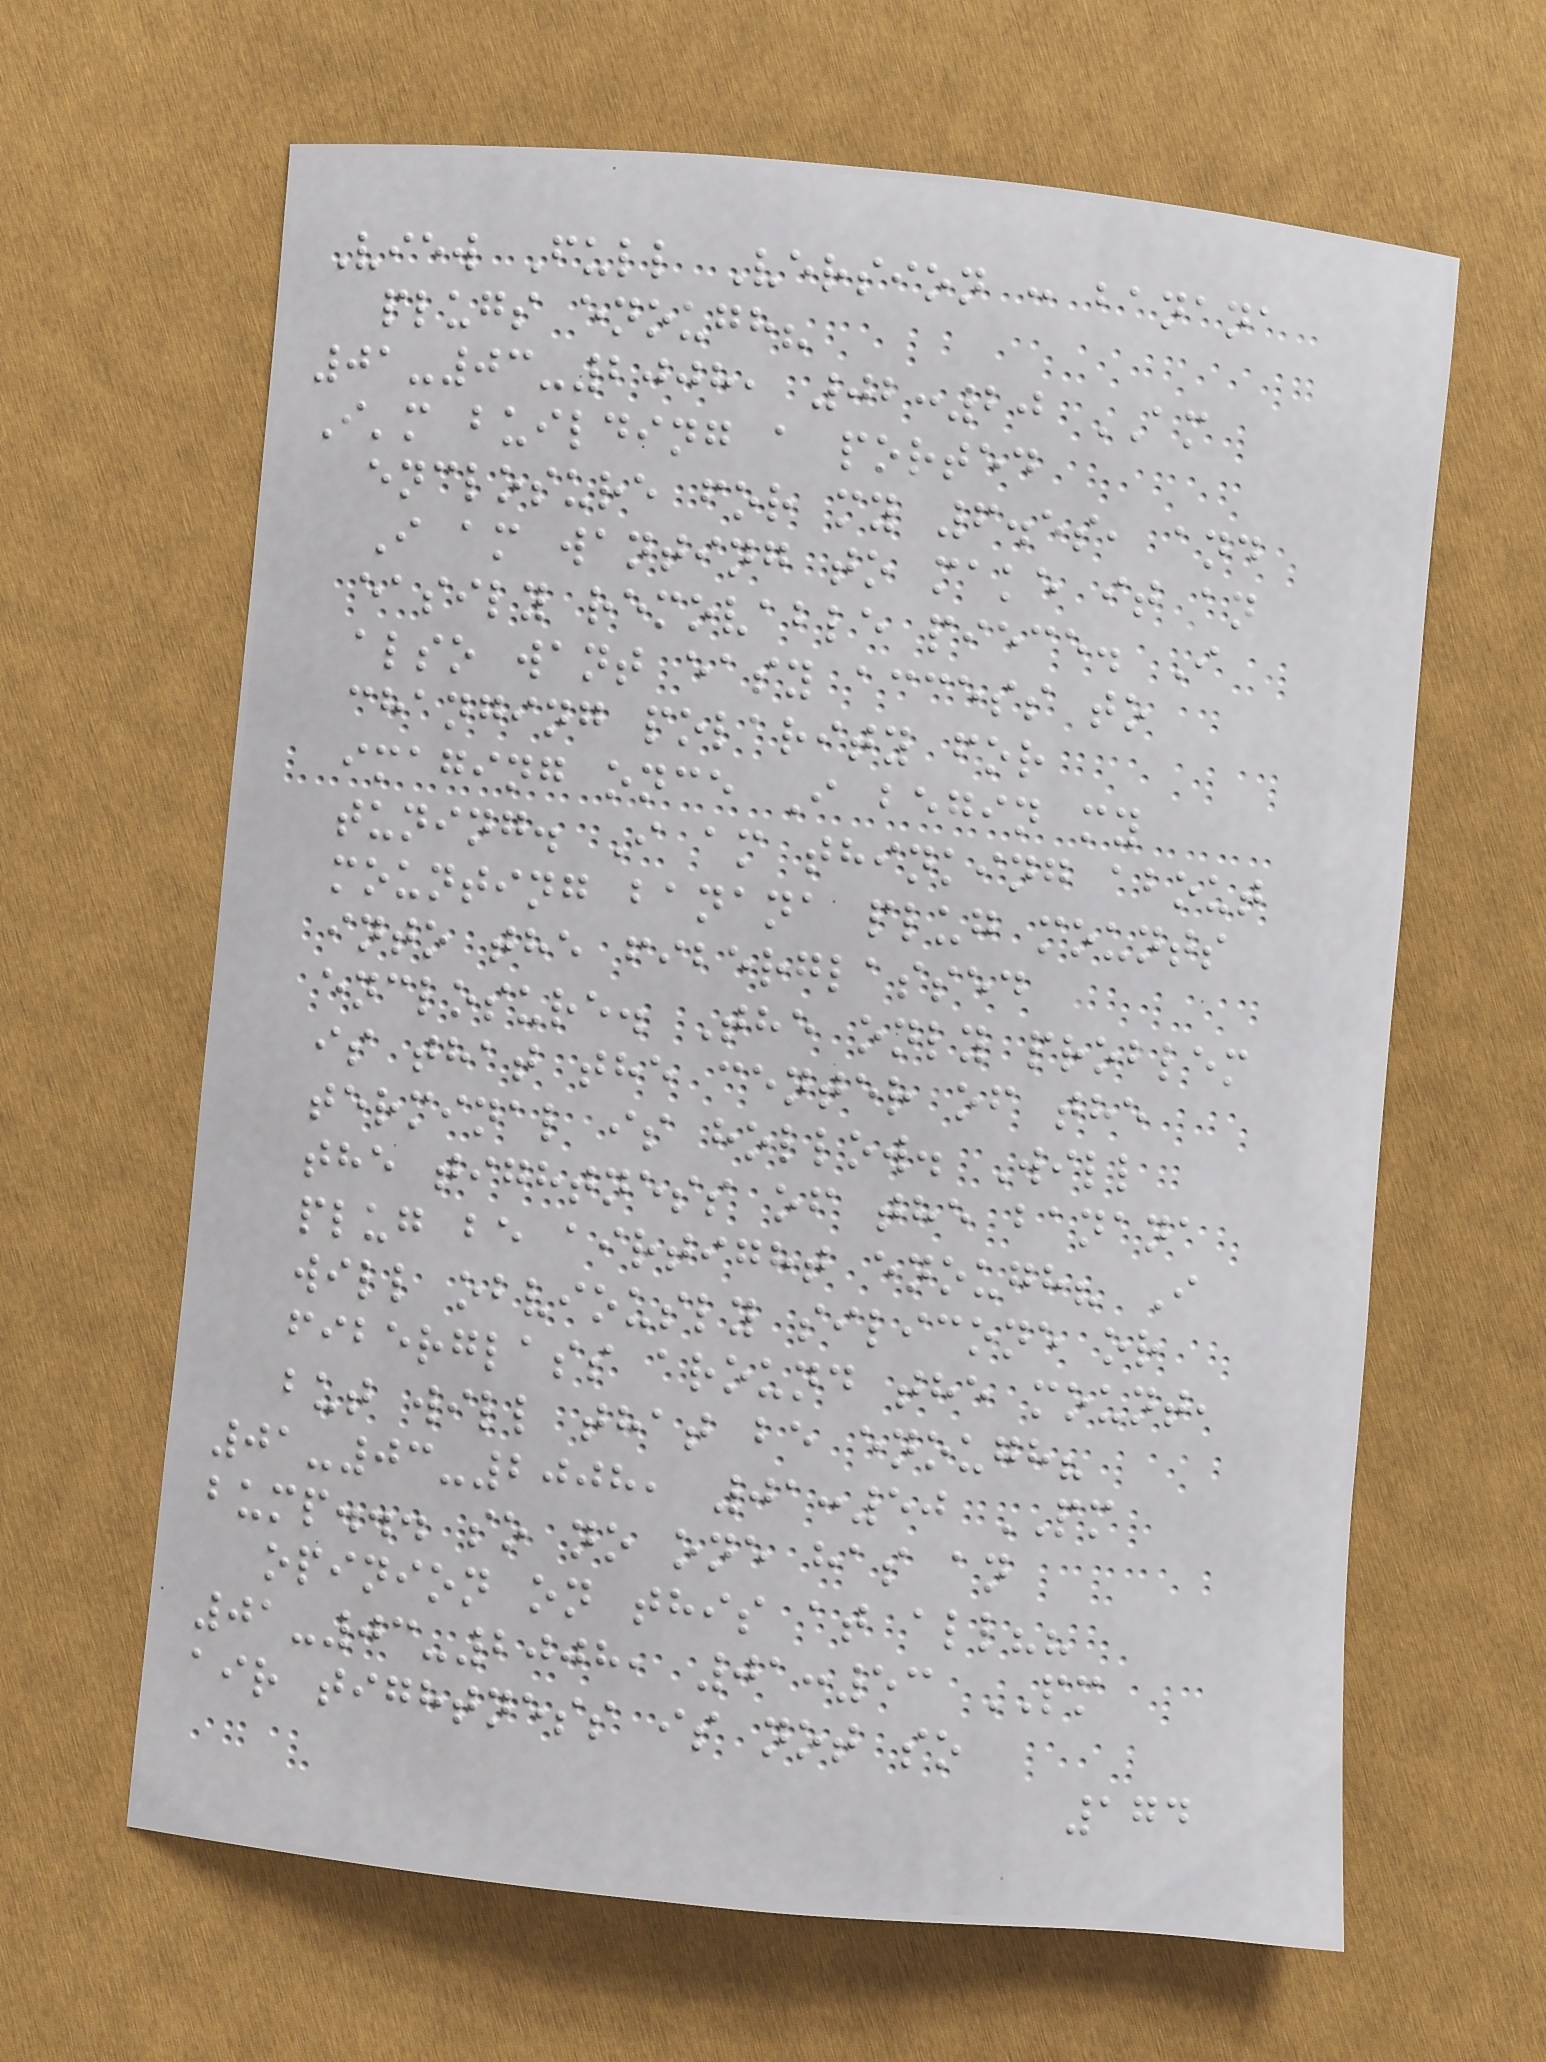View Full Version : banana
plugs enough?
01-03-2008, 02:20 AM
I'm building a ported
enclosure for my 6.5s, and
I am wanting to make it an
easily removable piece. I
also want easy access to
changing polarity for
imaging once I begin my
tuning. I am thinking about
mounting banana plug mounts
into the fiberglassed
enclosure. The only problem
is that the center of the
terminal is hollow. Will
the tightness of the banana
plug be airtight enough? I
will obviously silicone or
fiberglass around the mount,
but will that be enough?
01-03-2008, 01:50 PM
bump... so no one has an
opinion on this at all??
01-03-2008, 01:53 PM
air tightness is not so
174
